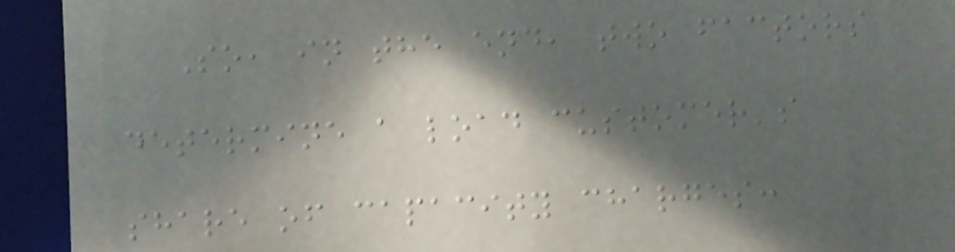So, in the end, two factors
determine a load customer's
share of capacity charges:
